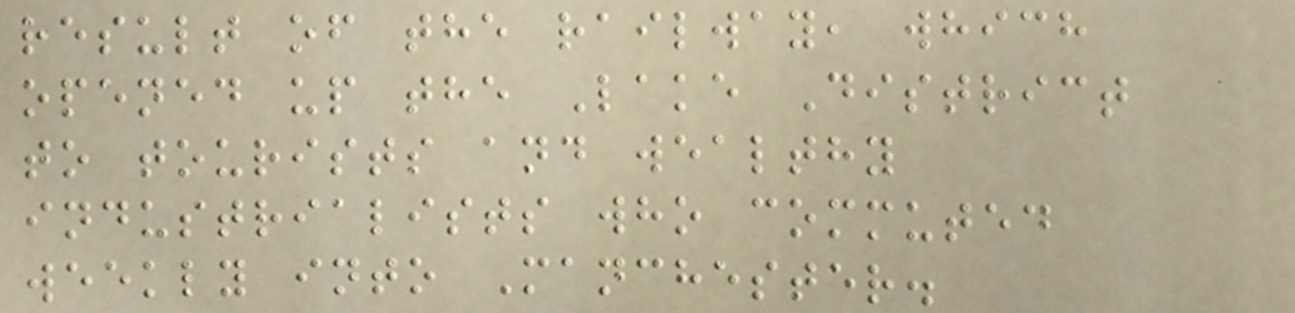result of the railway, which
opened up the Lake District
to tourists and wealthy
industrialists who commuted
weekly into Manchester.
